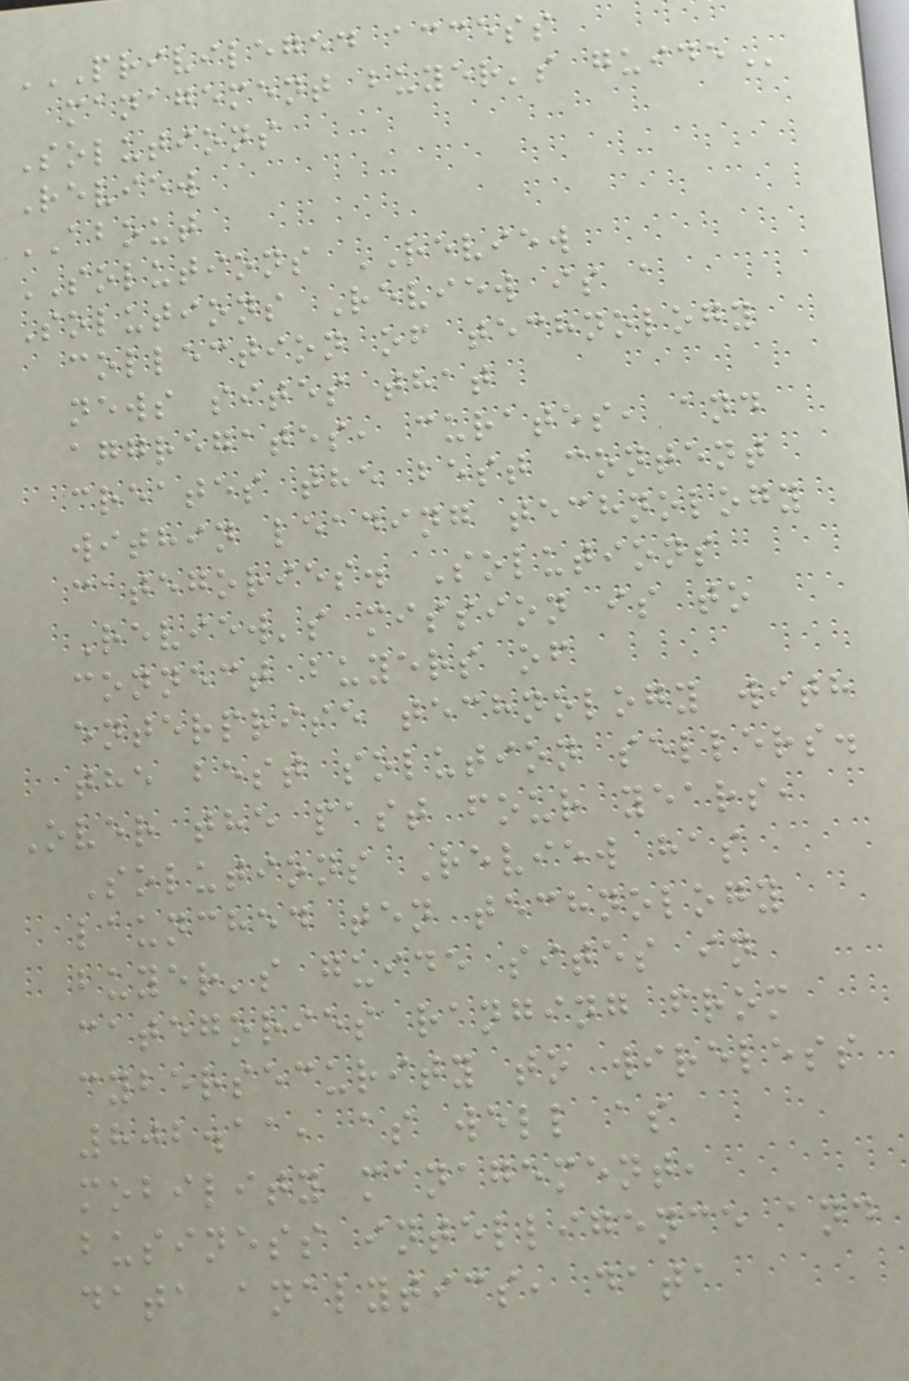PRIVILEGED ACCESS
MANAGEMENT BUYER'S GUIDE
Solutions
Review
ABOUT
SOLUTIONS REVIEW
Solutions Review is a
collection of technology
news sites that
aggregates, curates, and
creates the best content
within leading technology
categories. Solutions
Review's mission is to
connect buyers of
enterprise technology with
the best solution sellers.
Over the past four years,
Solutions Review has
launched ten technology
buyer's guide sites in
categories ranging from
cybersecurity to wireless
802.11, as well as
mobility management,
business intelligence and
data analytics, data
